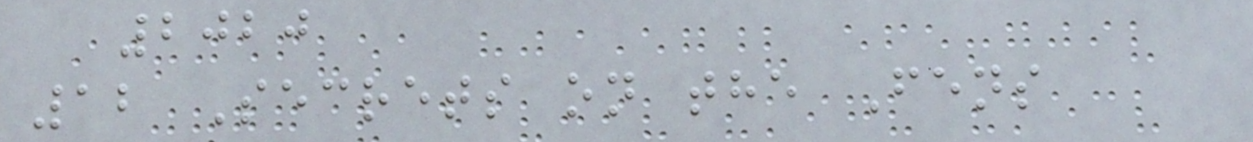2020
12 Secrets on the Fens
